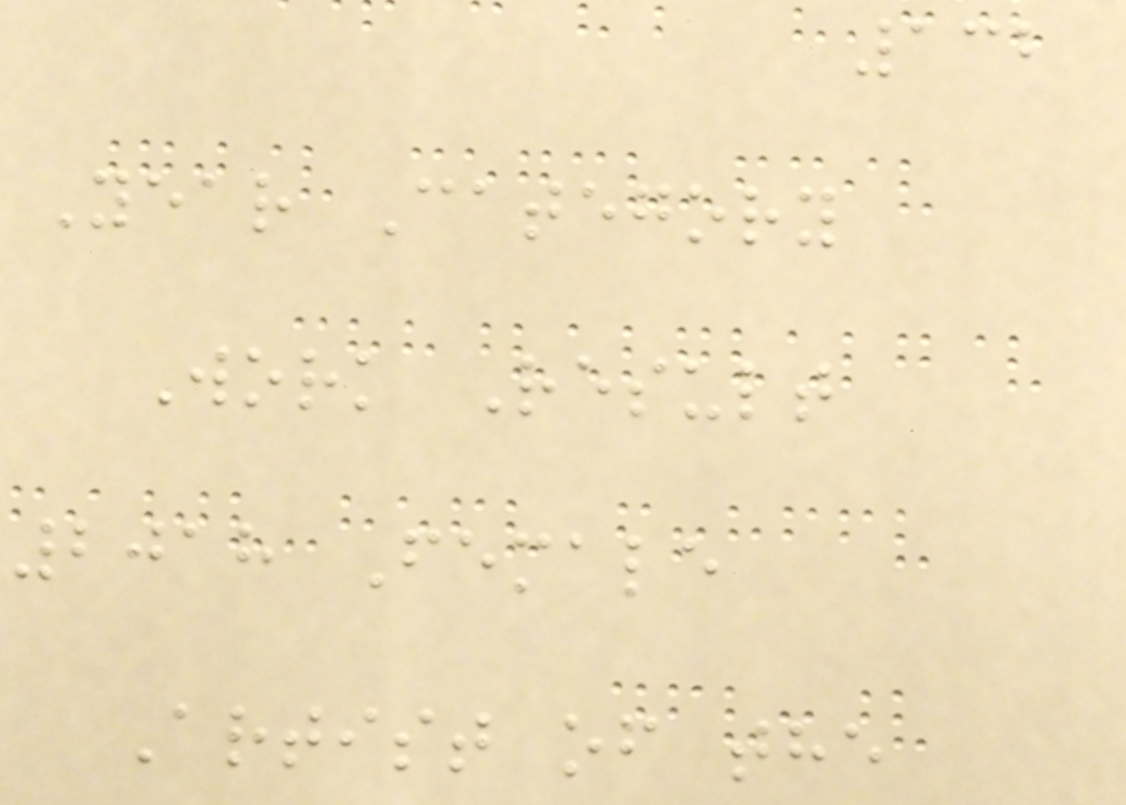132
Year Category
Work Result
2018 Female
Artist of the
